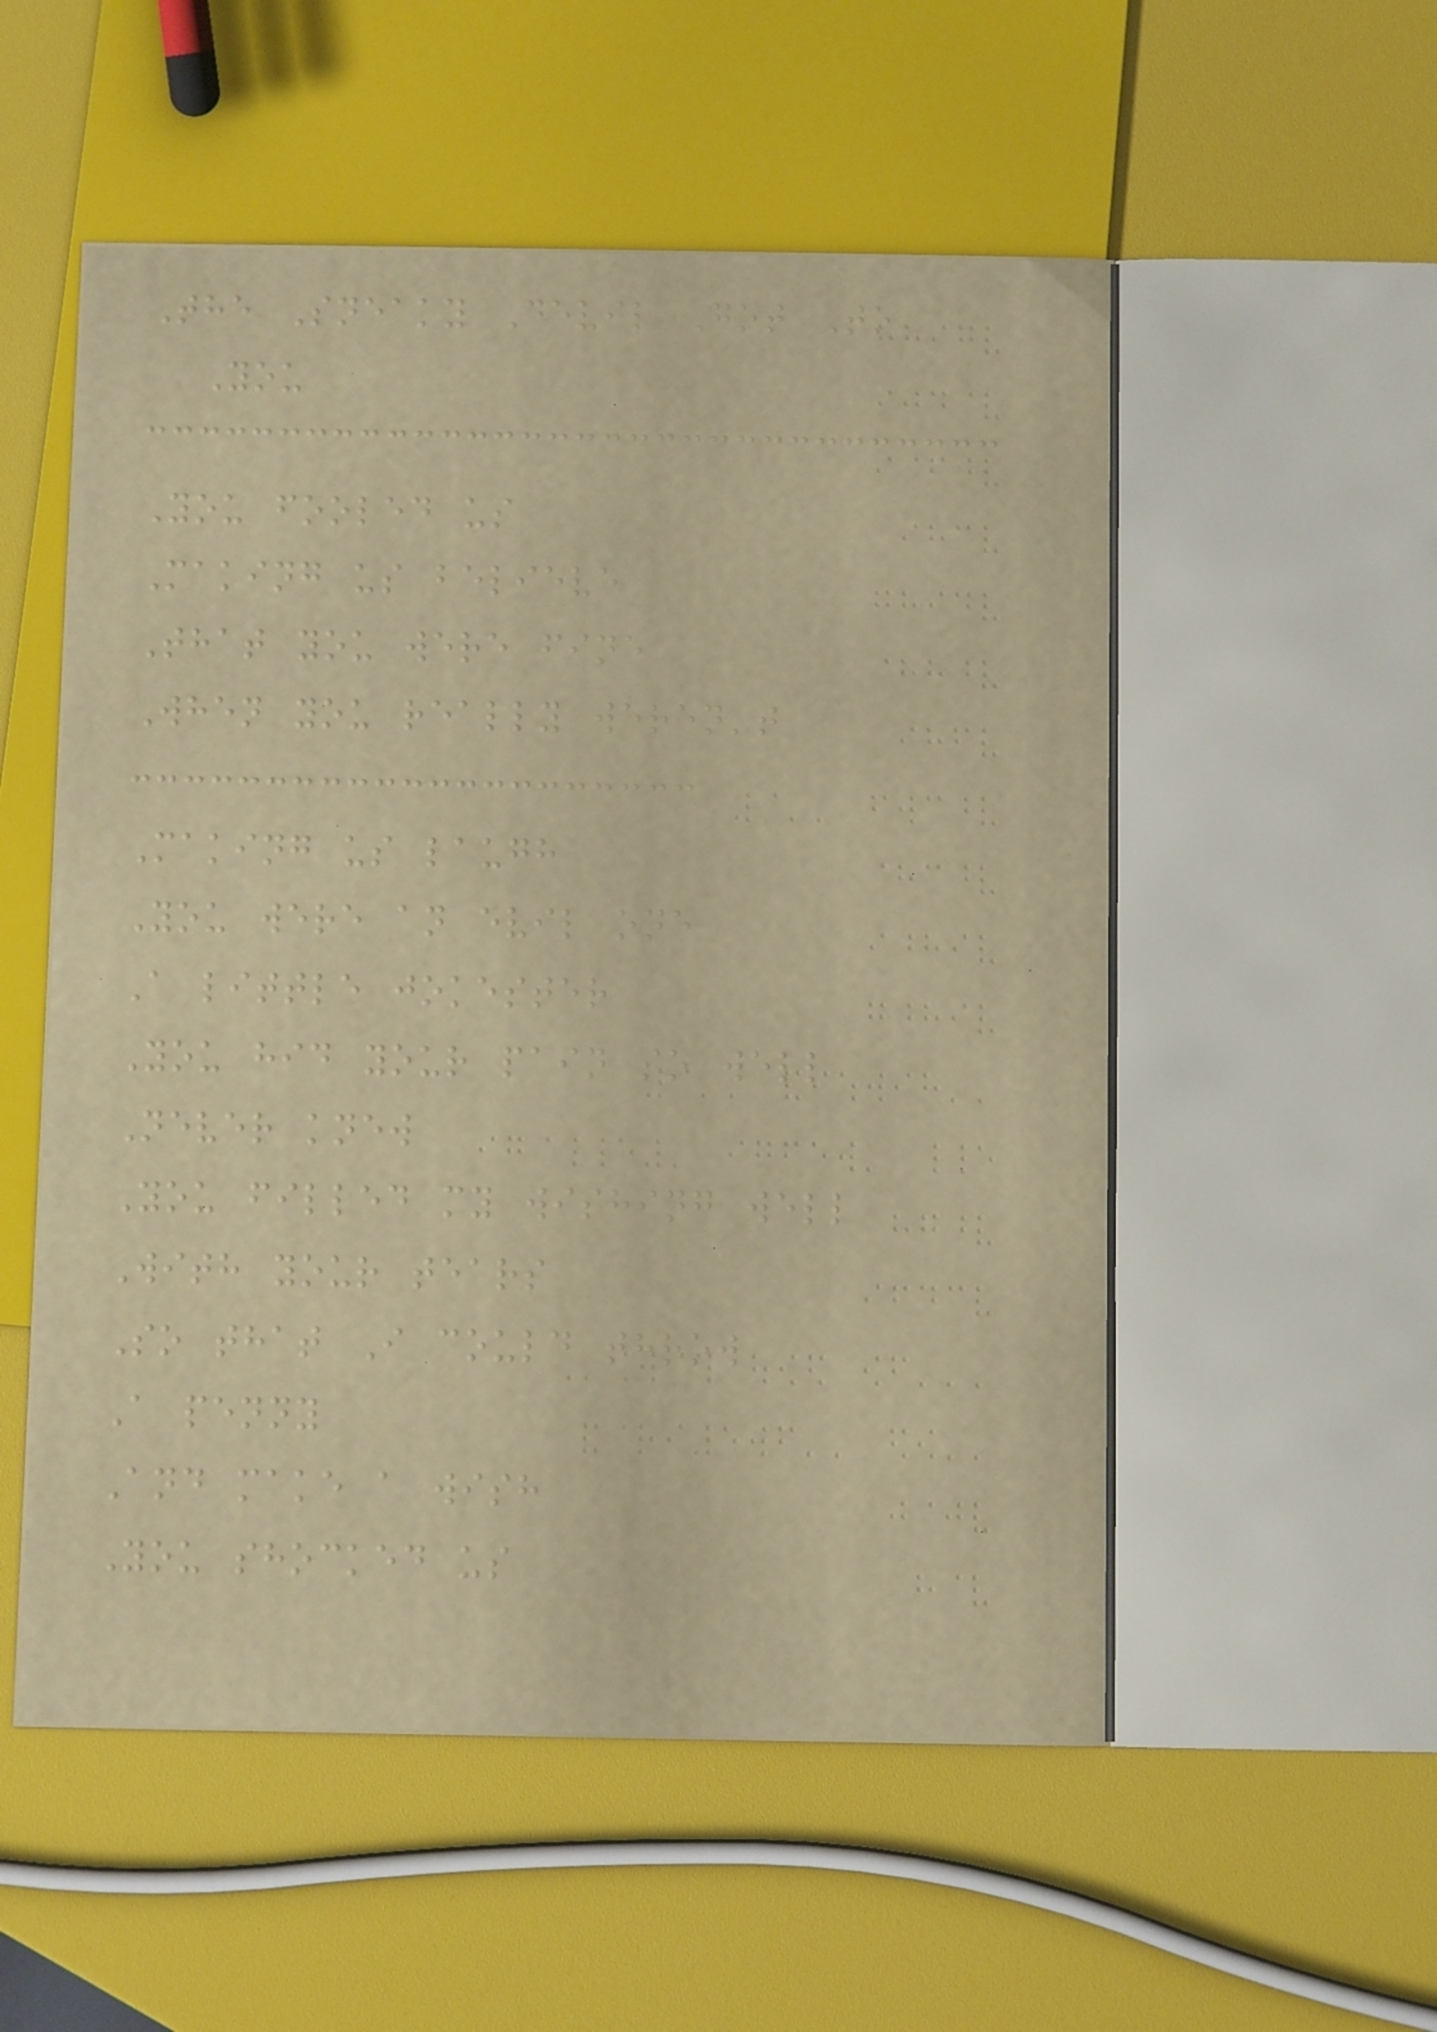The Sneaky Devil Got To
You
You fooled us
Making us believe
That you were fine
When you really weren't
Making us laugh
You were an evil one
A little jokester
You hid your pain so well
Never knew
You filled my wishing well
With your tears
So that I could throw
A penny
And make a wish
You shocked us
